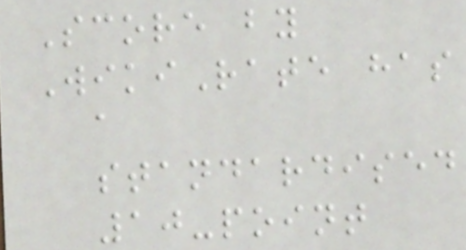Score by
WikiRate has
a
standardised
10-point
